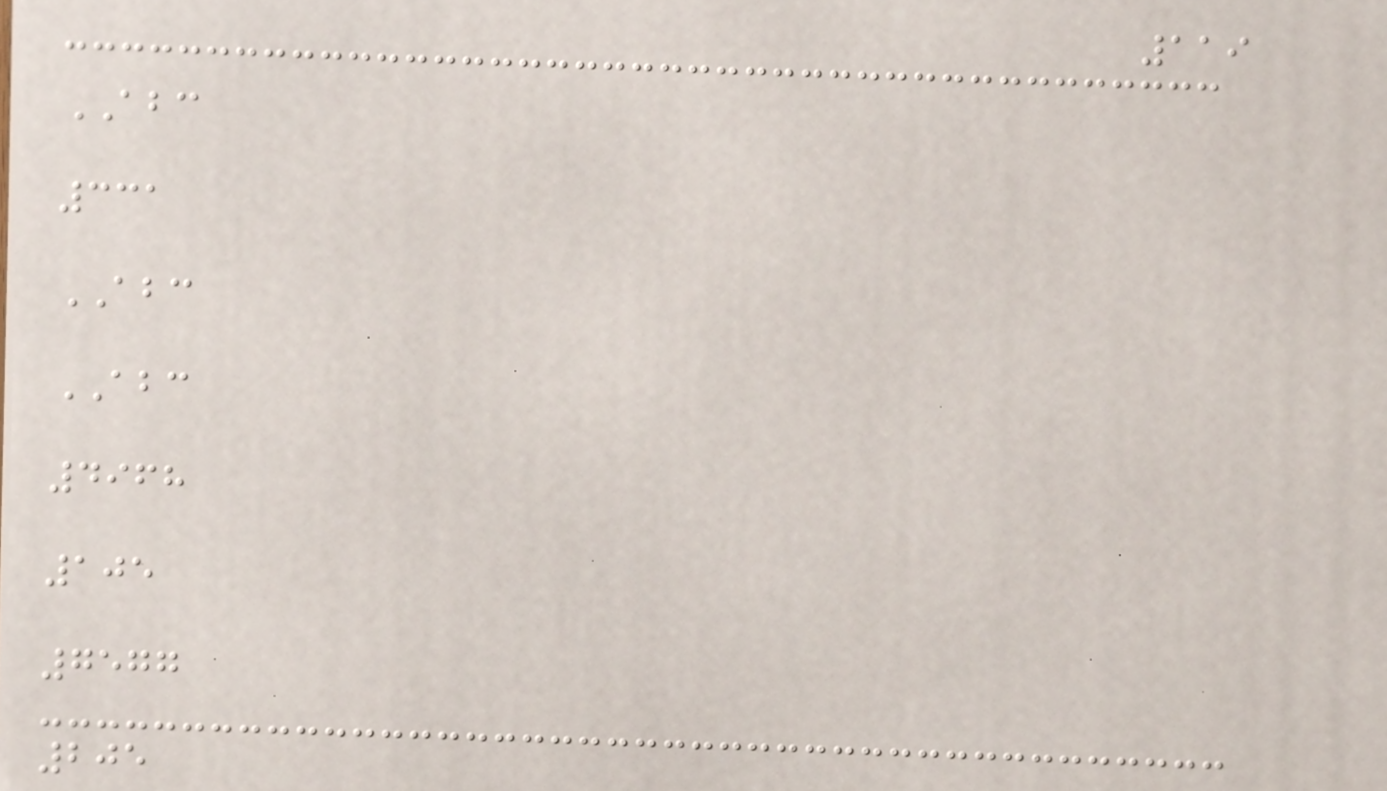119
ABC
331
ABC
ABC
4968
105
7577
205
